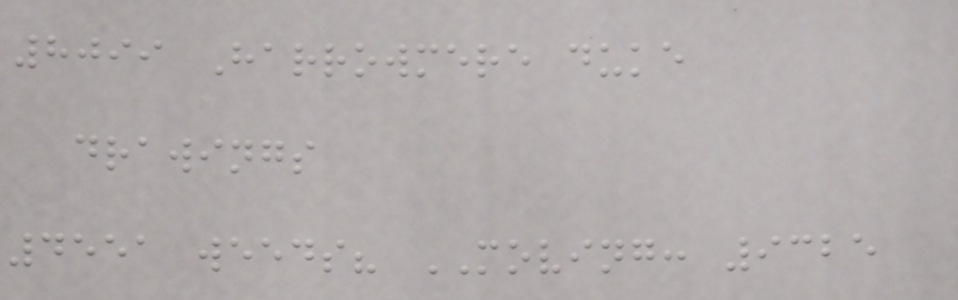8099 Harrowmere duke
drawings
4551 weeds? MOVING: 9325
